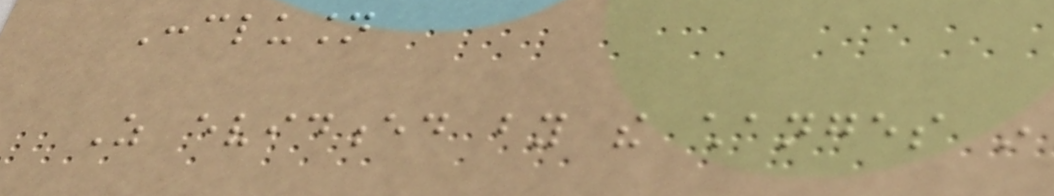Conclusion
As evidenced by the changes in
